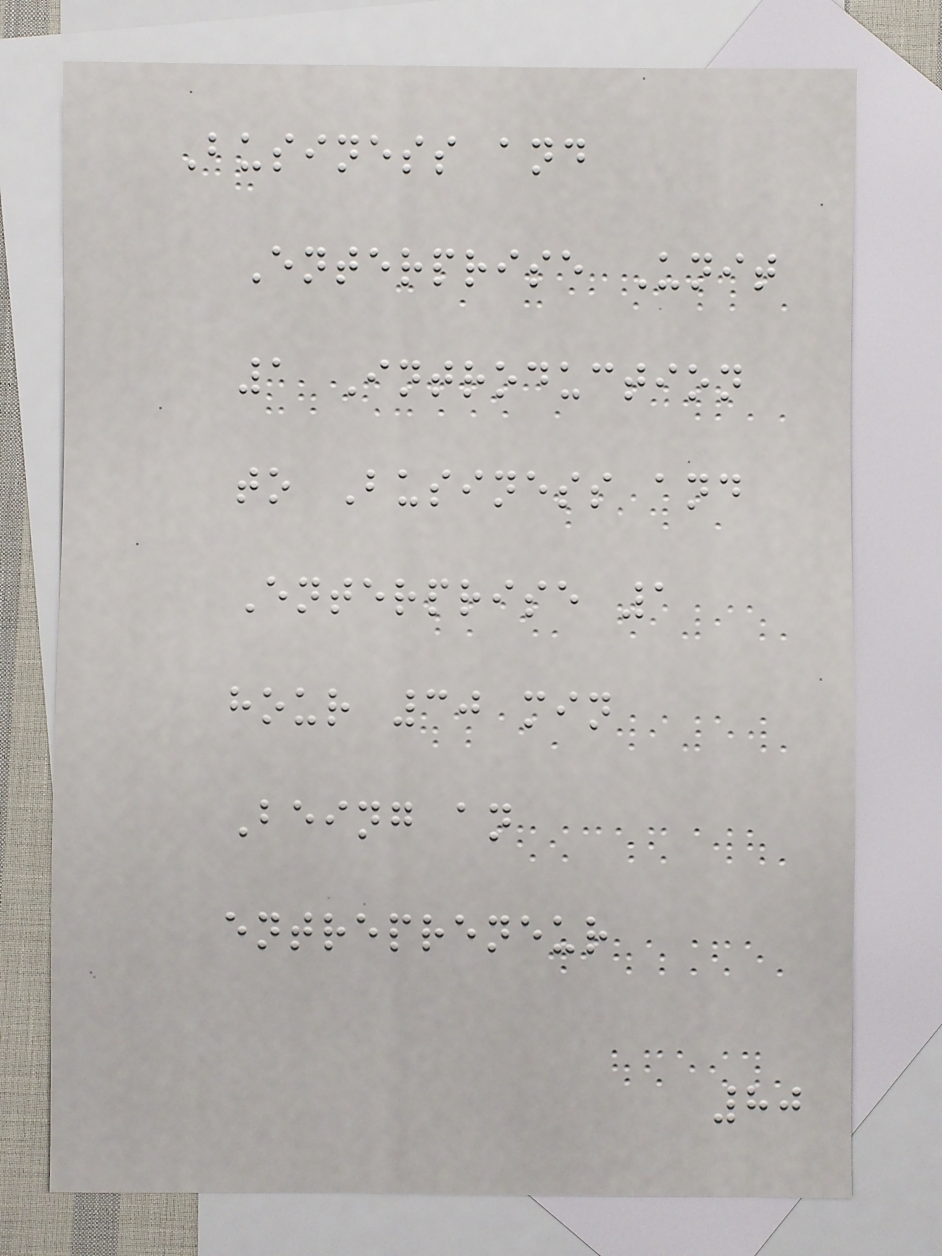Business and
Enterprise Unit
1 Introduction
to Business and
Enterprise 1
hour 30 min
Being an
entrepreneur
80
